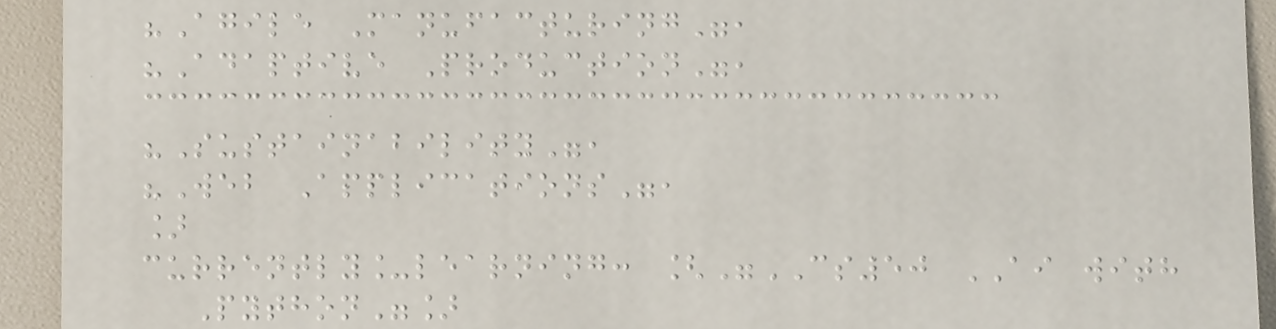"Agile Manufacturing",
"Adaptive Production",
"Sustainability",
"Web Applications",
]
currently_learning: ["CS50 AI with
Python"]
